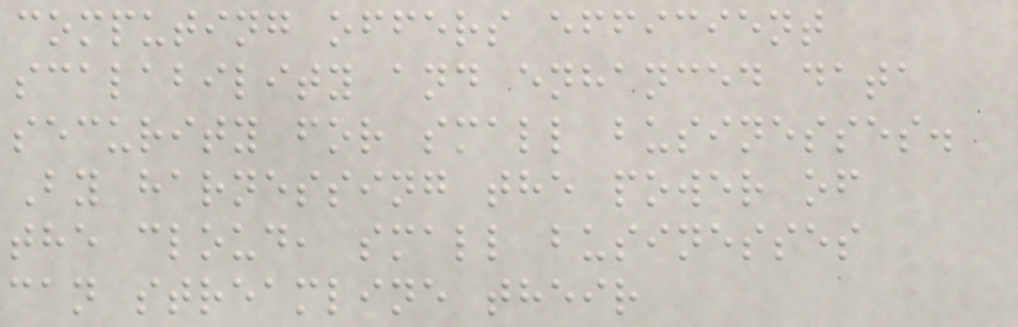computing offers efficient
scalability and enhanced data
security for small businesses.
By harnessing the power of
the cloud, small businesses
can streamline their
